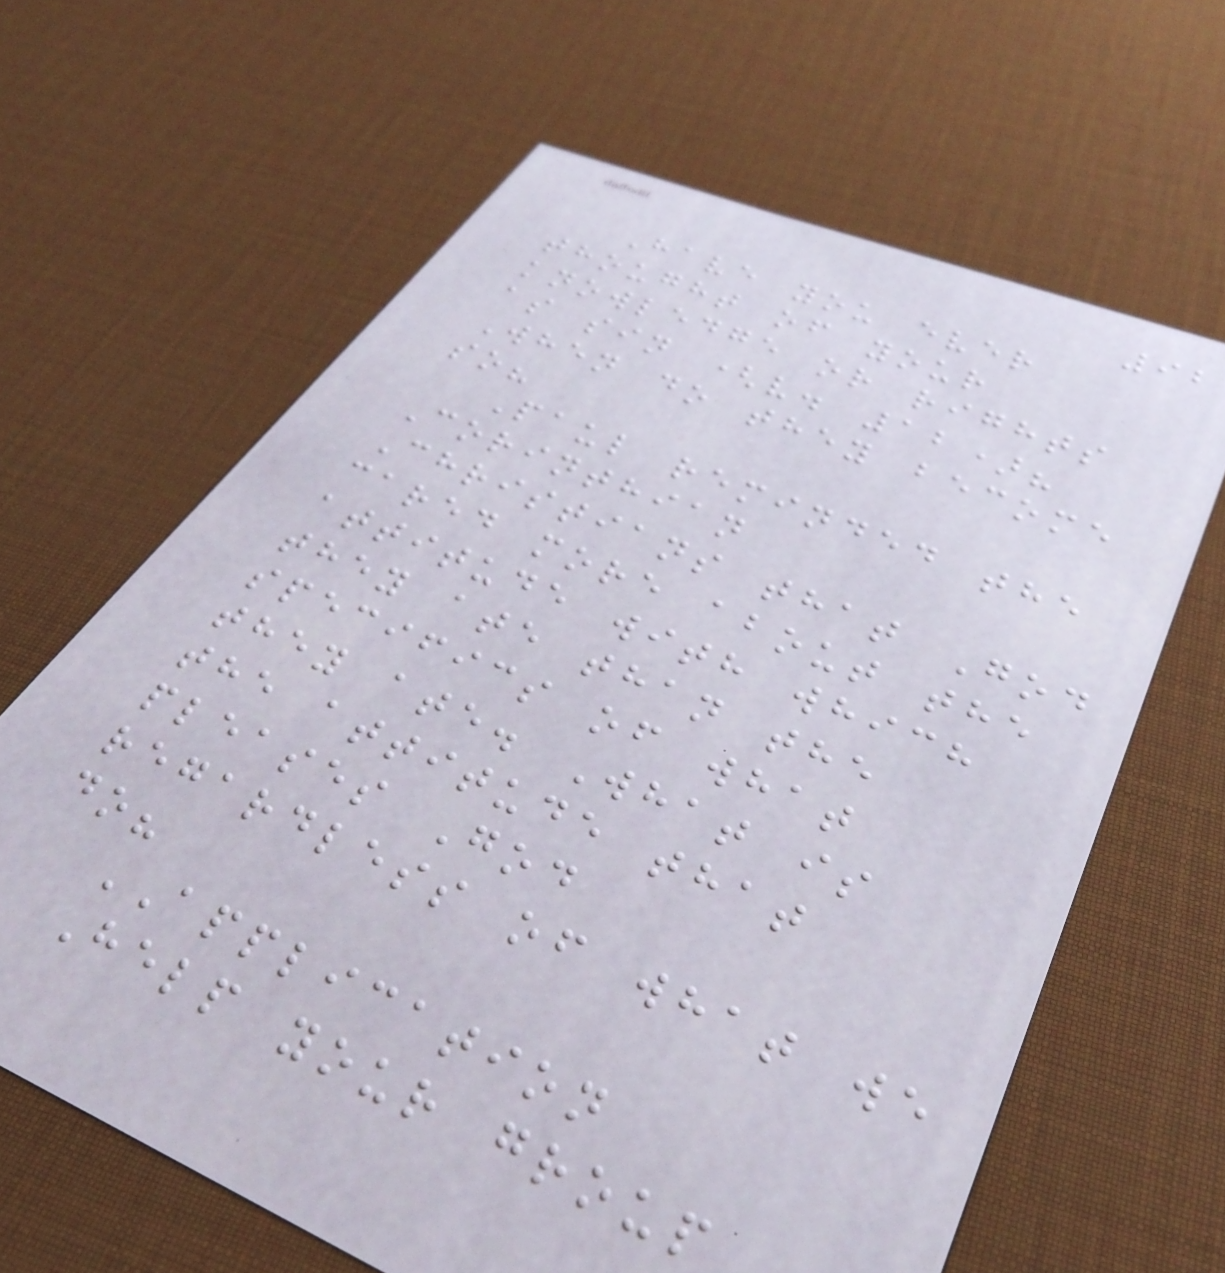92
Have you ever
thought of your
knowledge or rights
as sin (v. 12)?
When do they become
so?
Paul reminded the
Corinthian
Christians that God
cared more about the
attitude with which
they ate than the
specifics of what
they ate. What is
the attitude that
pleases God
regardless of what we
do?
APPLICATION
Help your group
